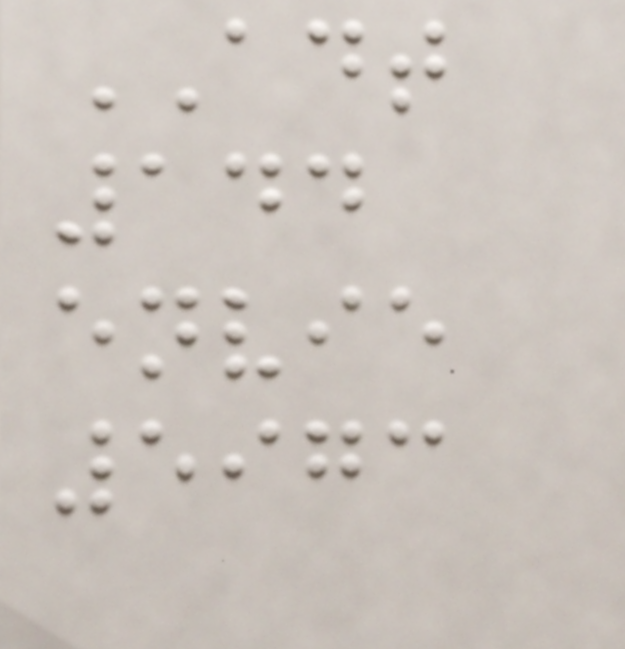ADT
144
envie
5973
